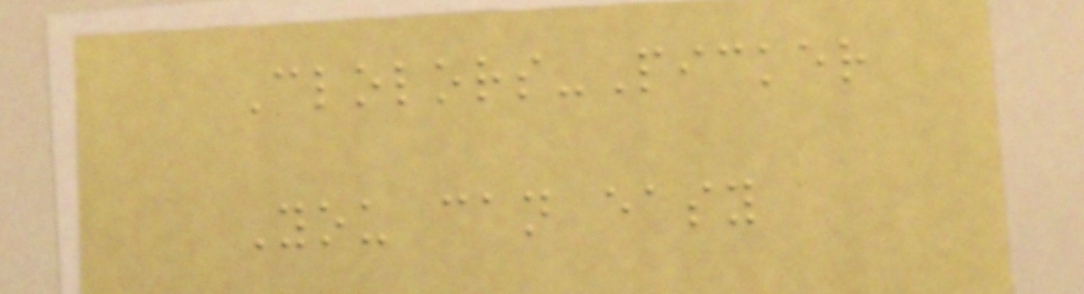Clolors-Picker
You can easy
